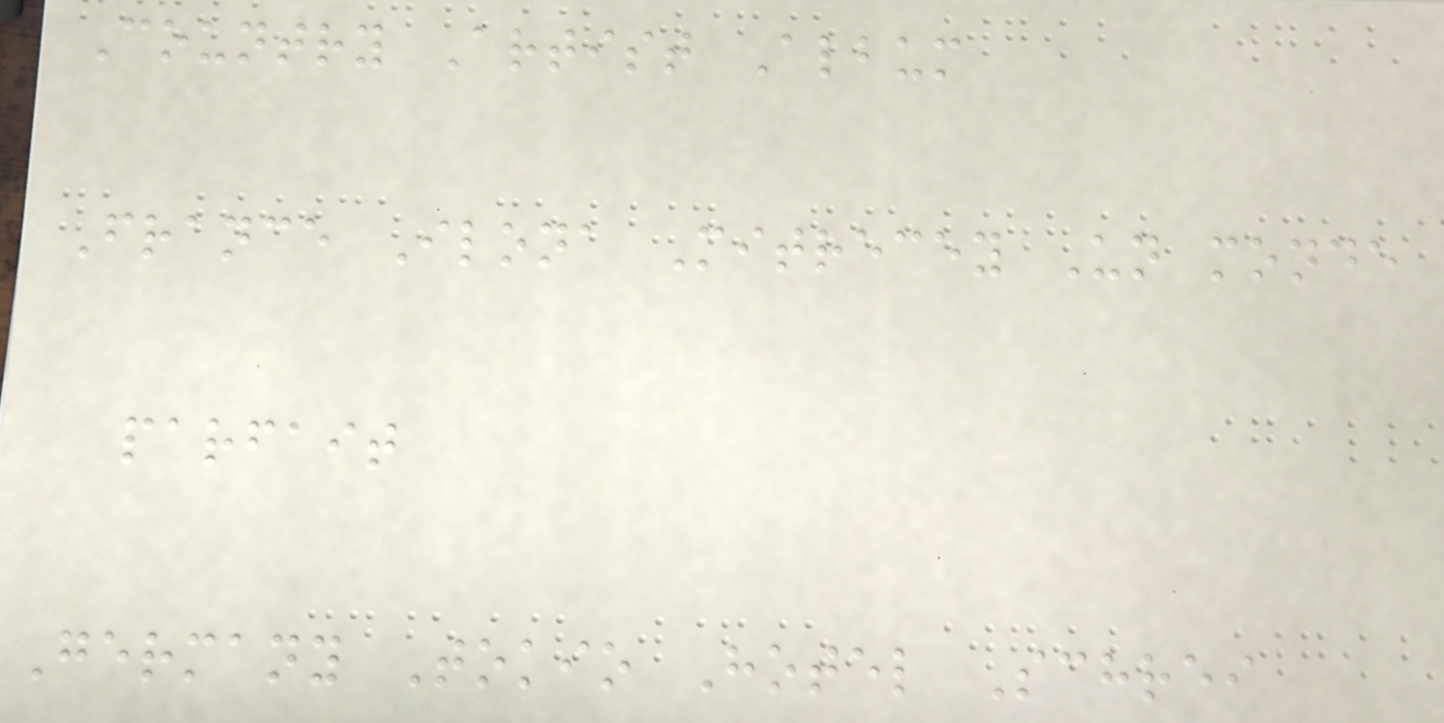Country Artist Album
France Ilona Mitrecey Un monde
parfait
Germany Tokio Hotel Schrei
